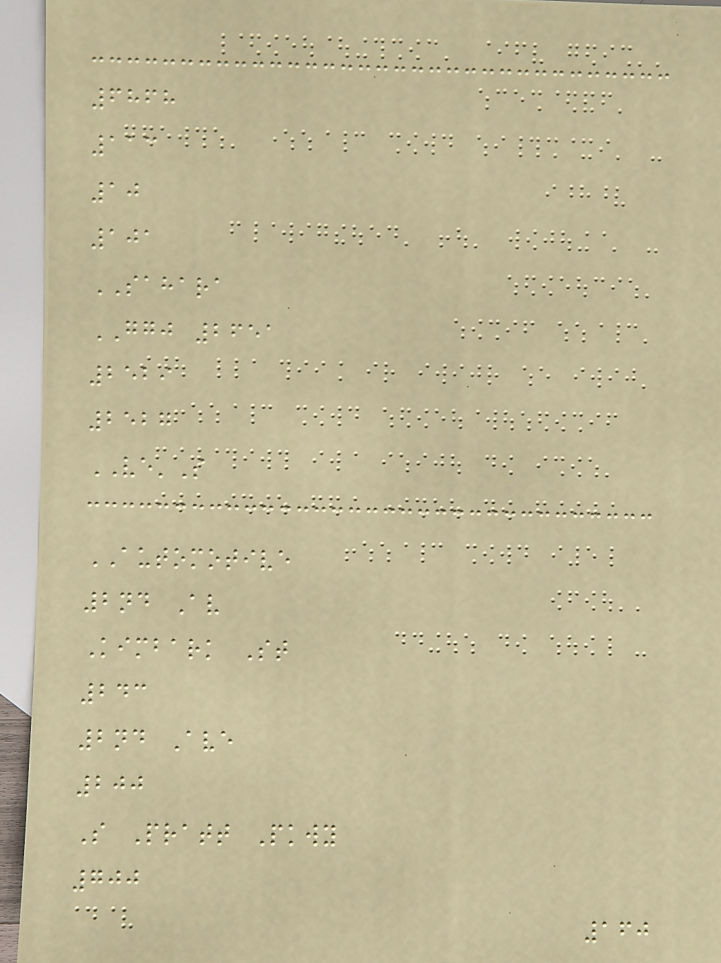6868
113
10
101
SAHARA
GGJ 2651
2529
2527
VE'S
AUTOMOTIVE
2nd Av
Kimbark St
243
2nd Ave
200
S Pratt Pkwy
700
160
